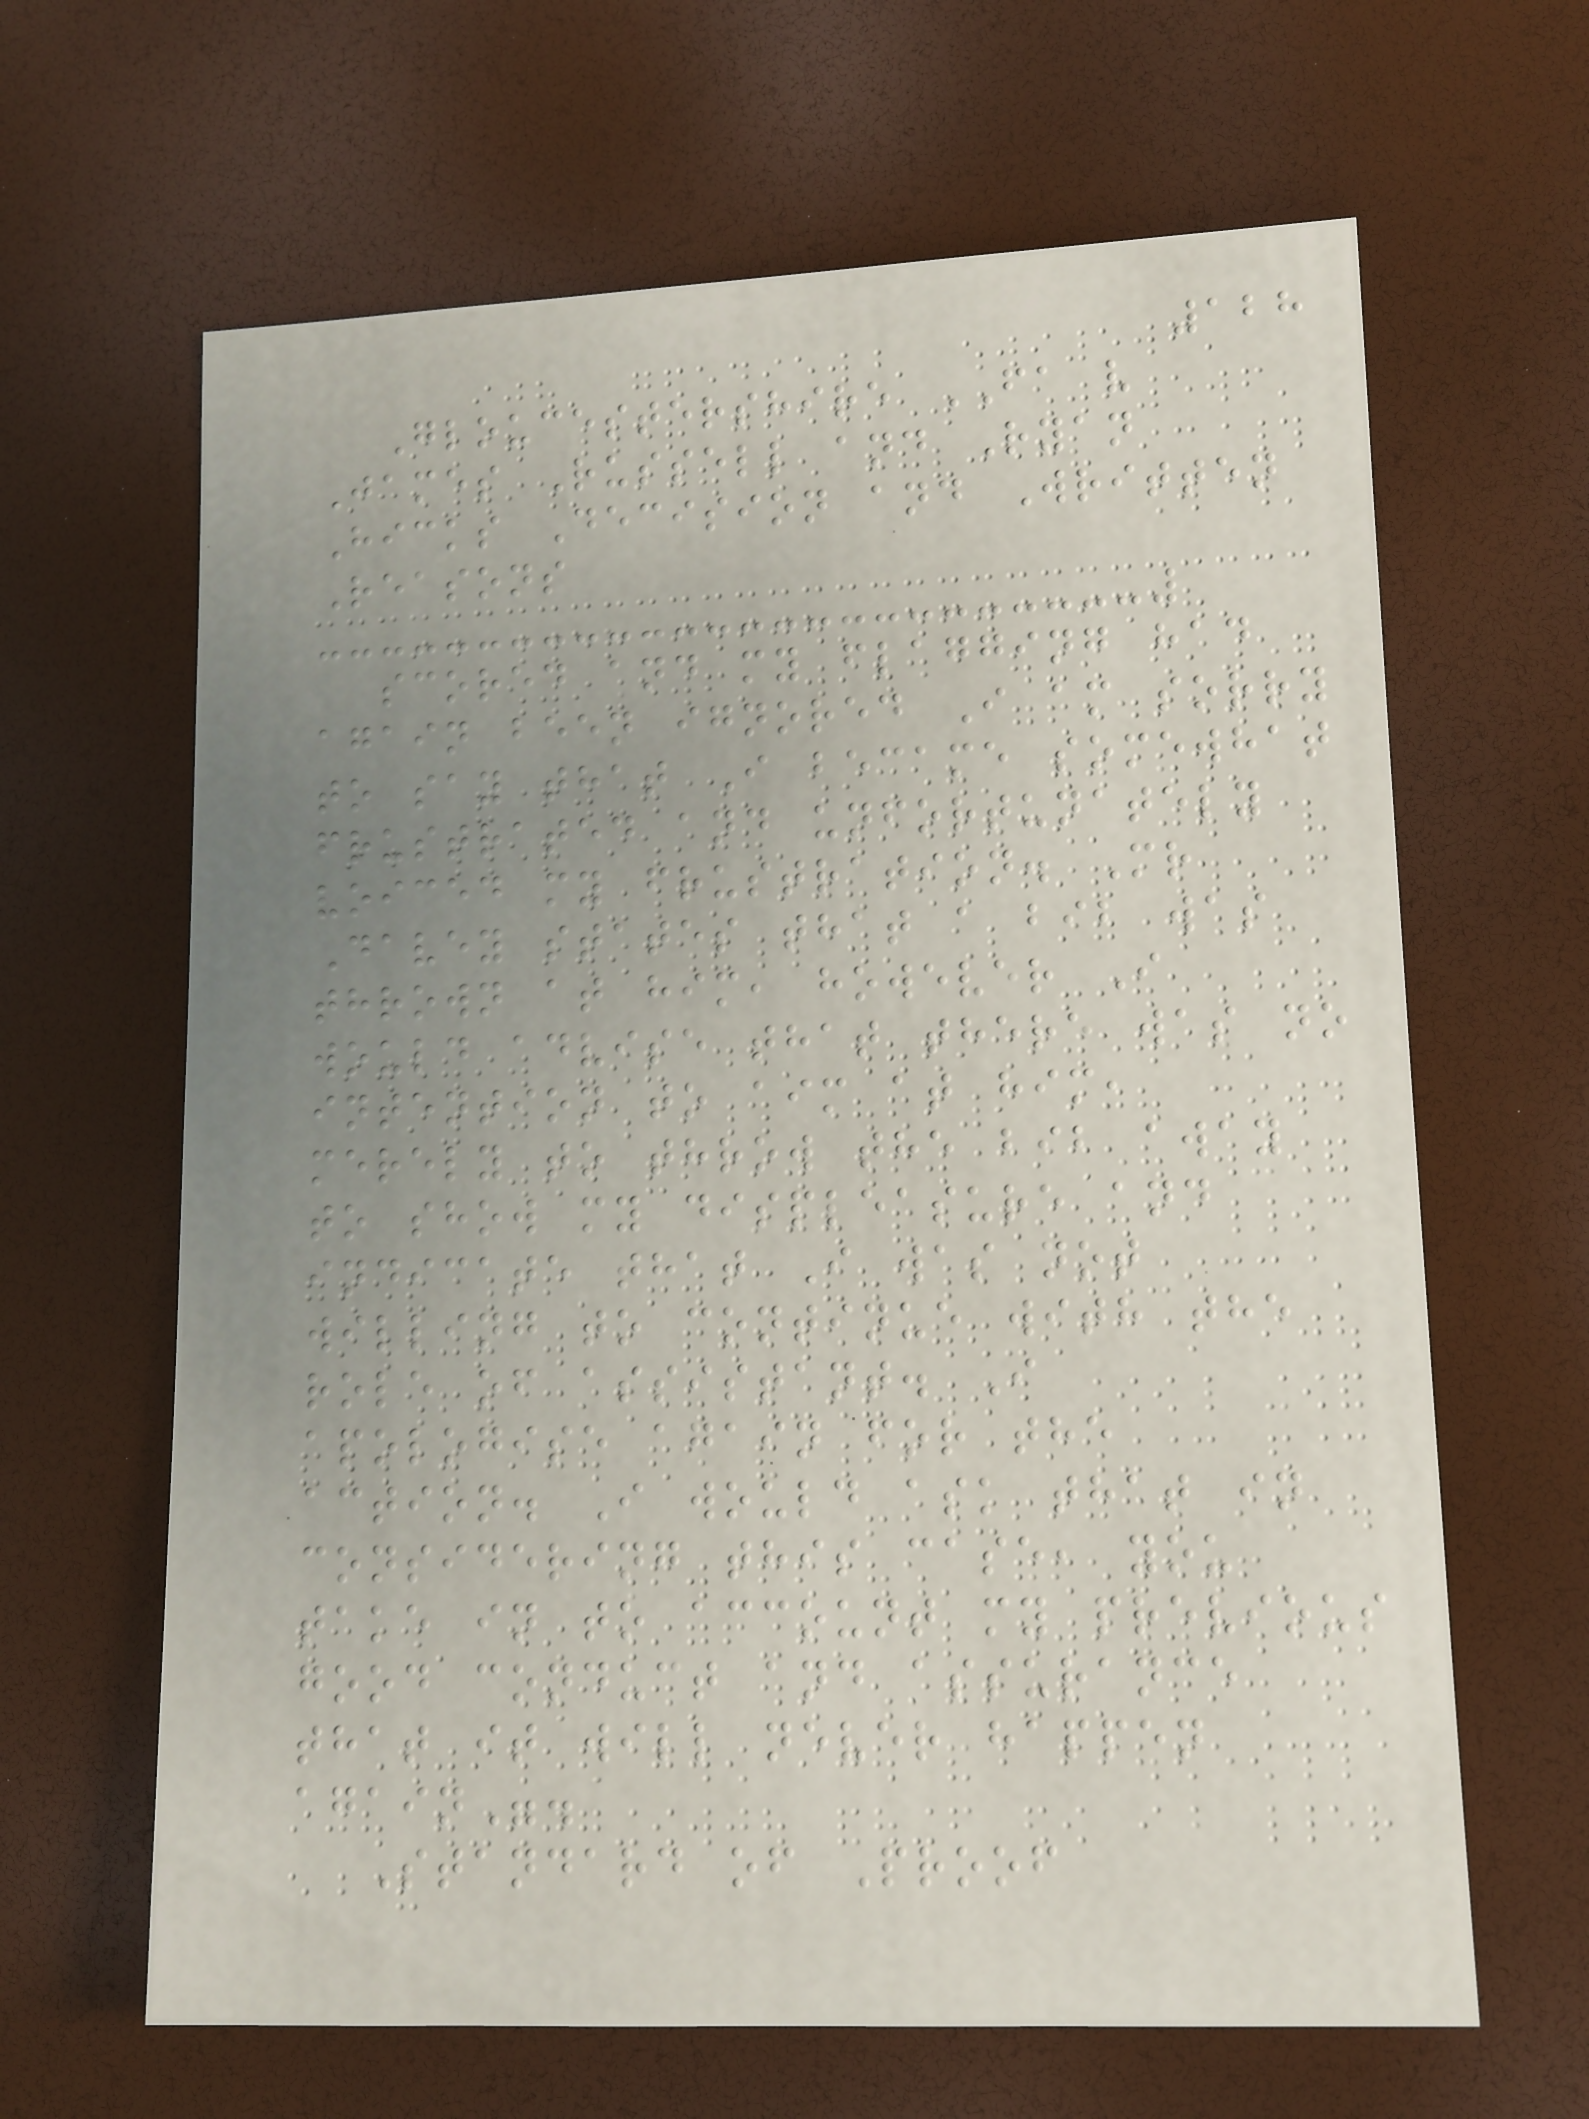128
Gloucestershire FA v
James Russell and Ryan
Hicks Decision and Written
Reasons
scored and my flagging had
again been ignored I am sorry
to say that I became somewhat
frustrated and unfortunately
voiced my frustration. Mr
Davey states that a bib was
thrown at him, however I
would advise that there was no
intention to aim at him,
merely to throw the bib away
to show my displeasure and
indicate that I was not
willing to continue with the
role of assistant. I
apologise again for the
action. I would ask that in
considering this case, you
take in to account my previous
good conduct and assurance
that it will never happen
again".
Standard of Proof
